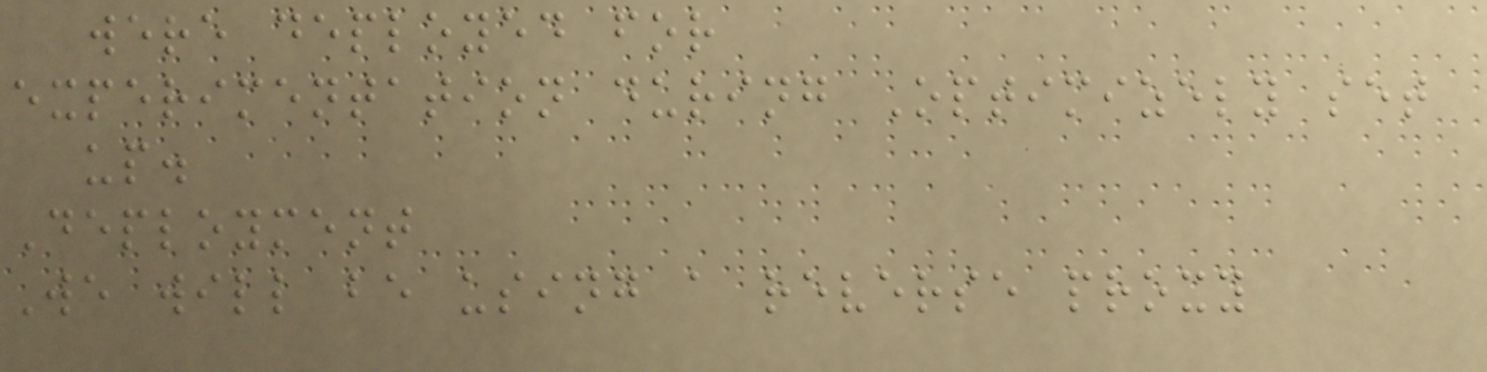were deployed for
experimentation during Optimizely set
up.
Deployment
We will be using a reverse proxy
